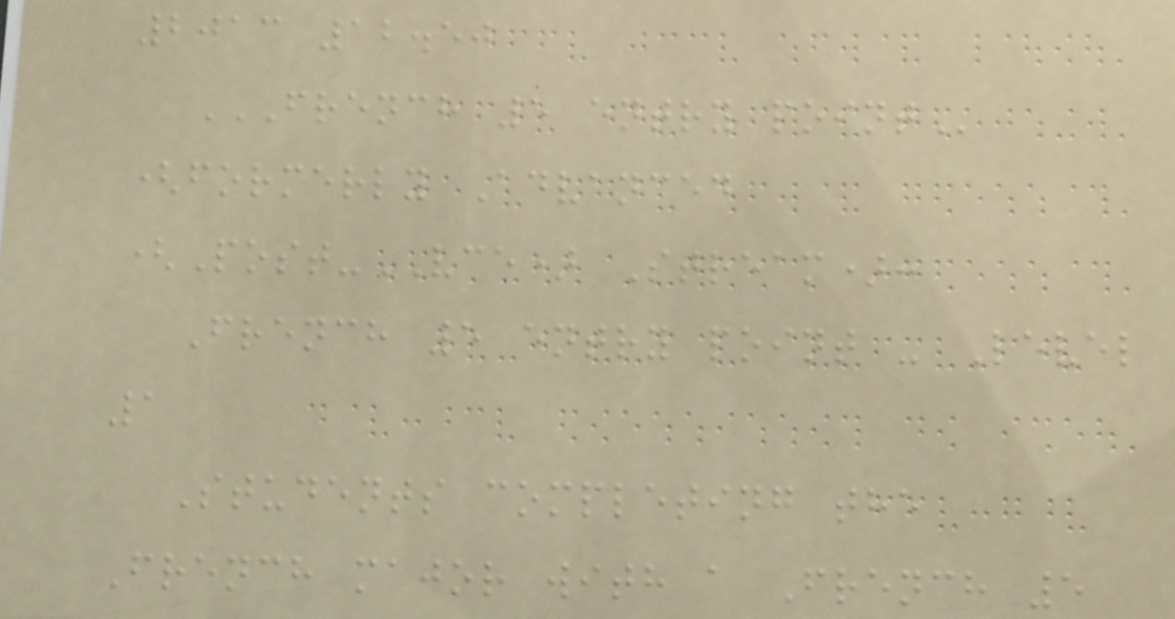2013 12.50
FRENCH 5 ENTRY POINT
(formerly Advanced
(Post-VCE) Stream):
French 5 entry point - Level
1
Students completing the
French major with a French 5
